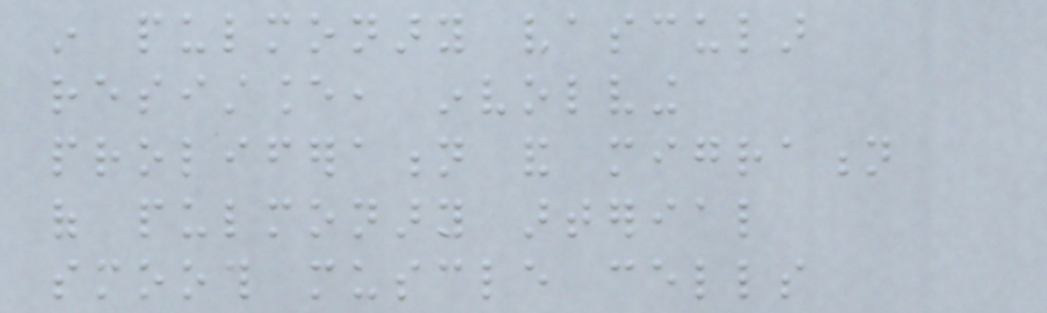in pulmonary vascular
resistance, involving
proliferation and migration
of pulmonary arterial
smooth muscle cells
